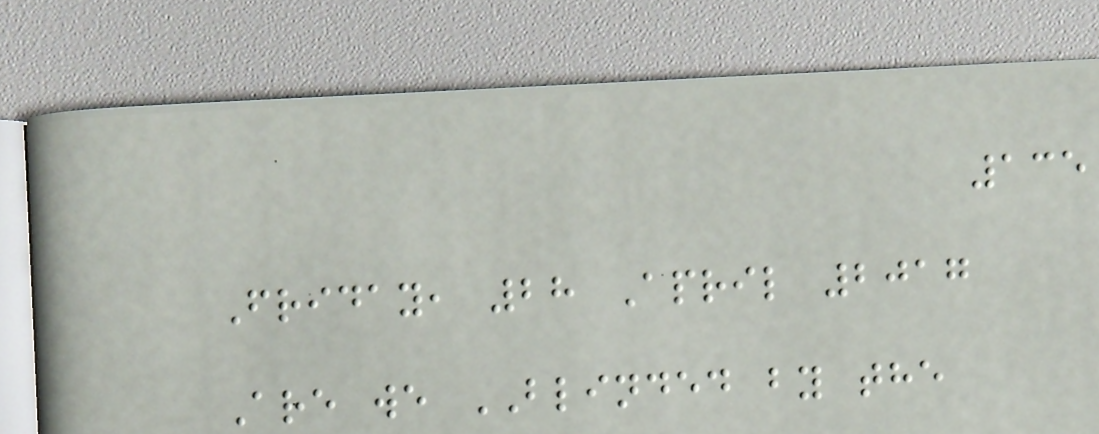135
Friday, 28 April 2017
Are we BLINDED by the
